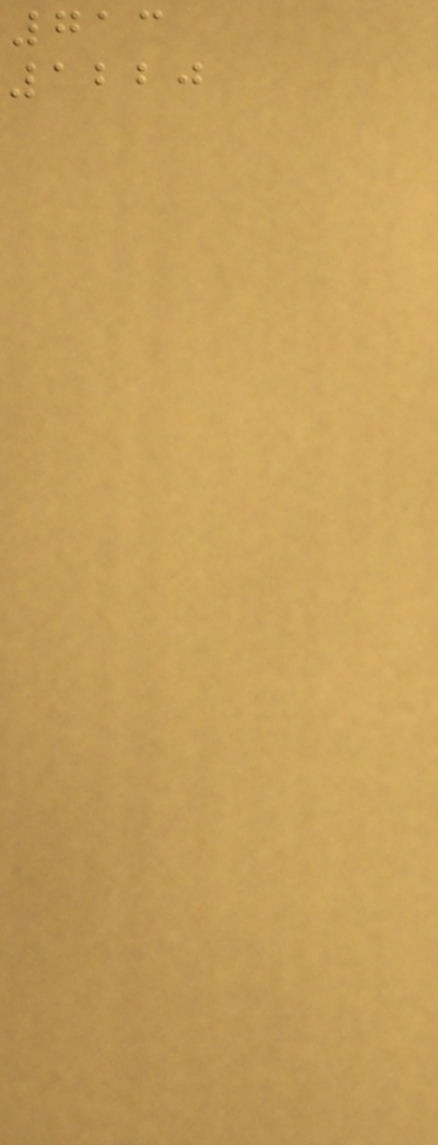713
1220
